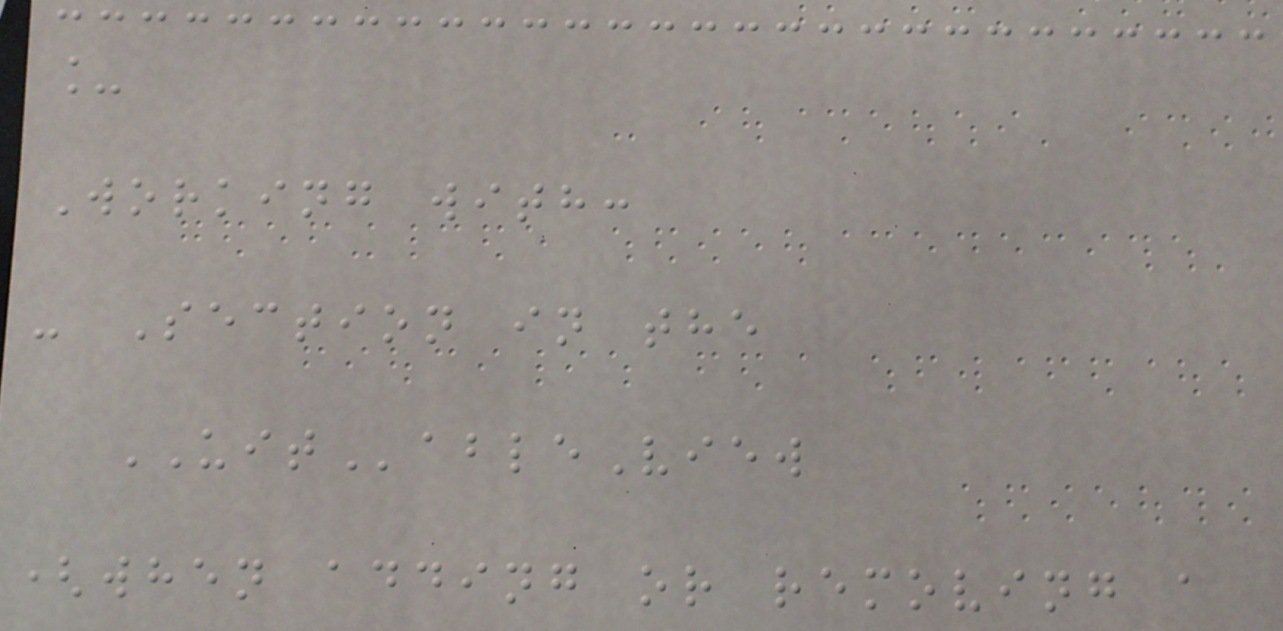_
Working with:
- Section in the
UITableView
(when adding or removing a
